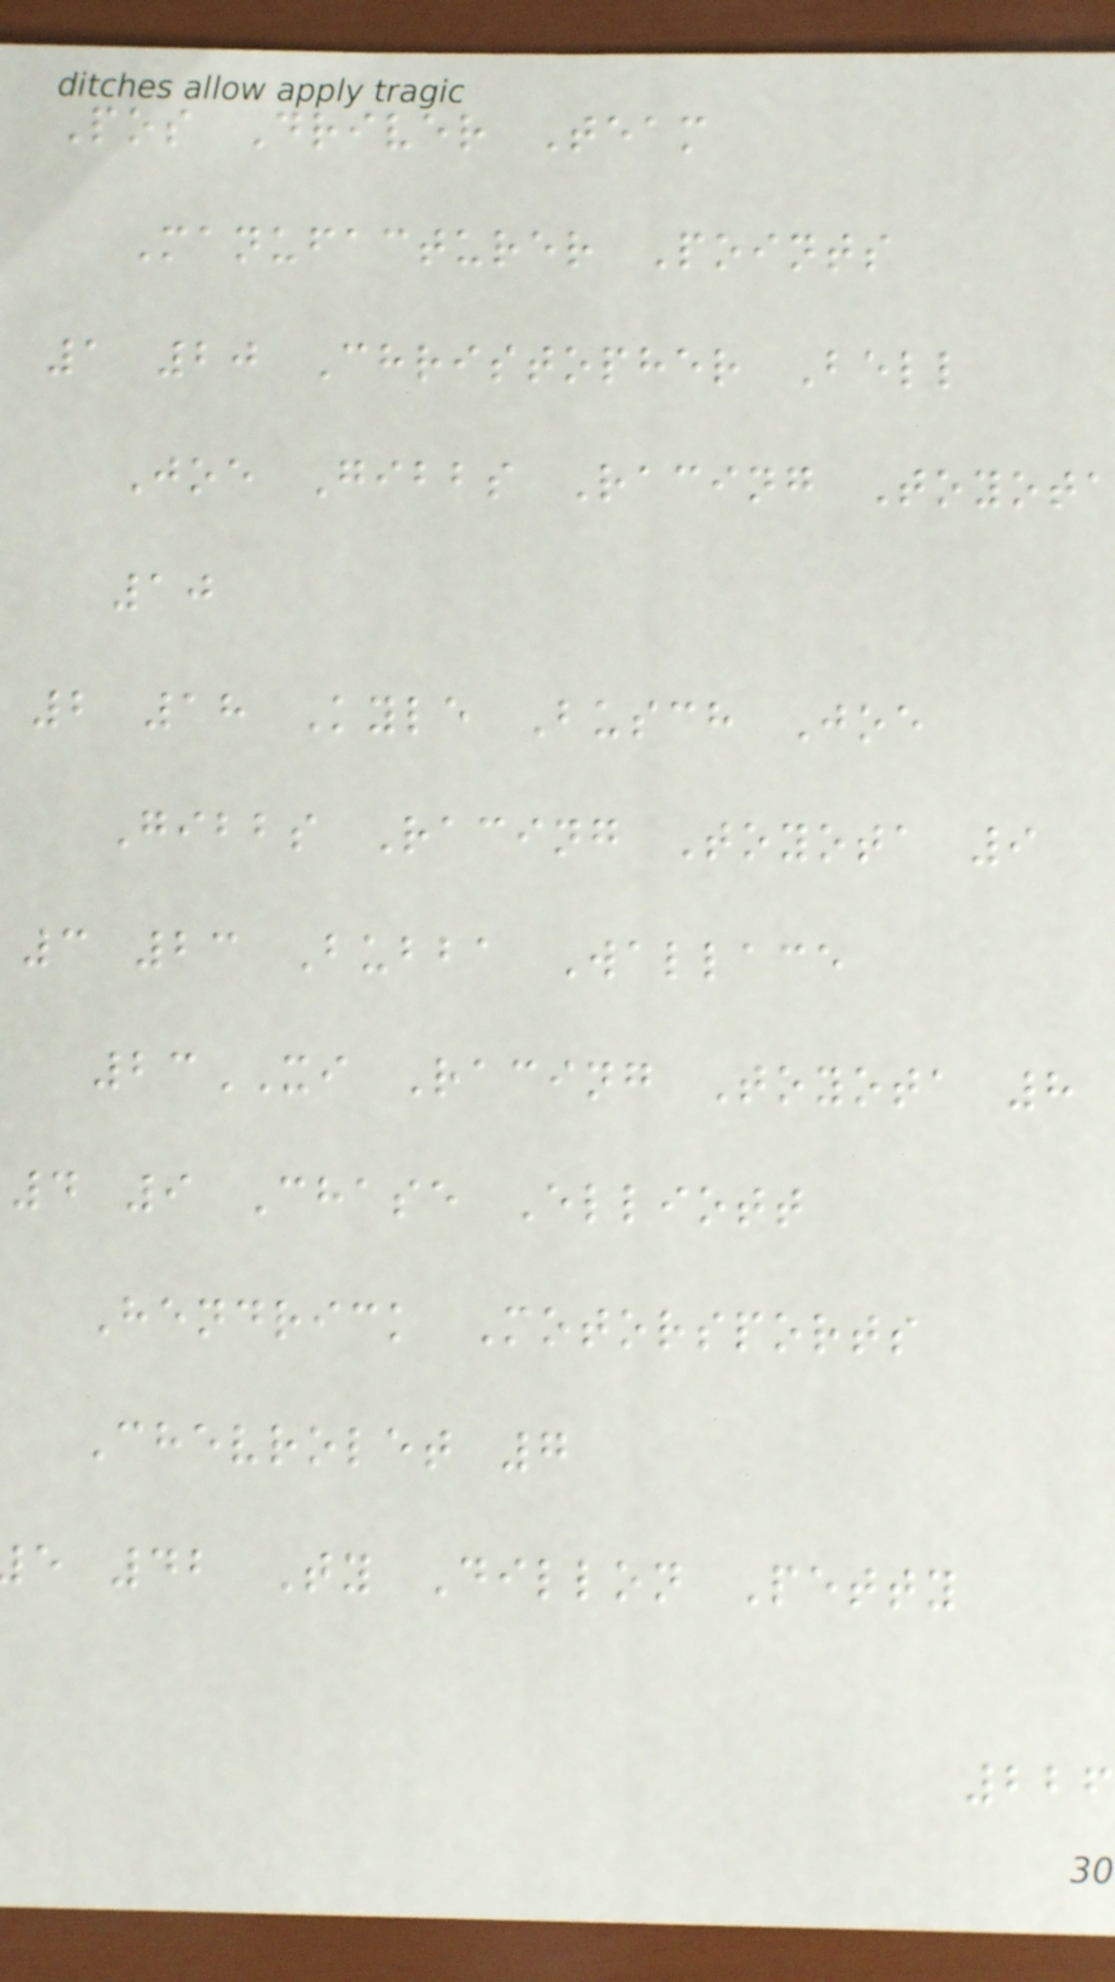Pos Driver Team
Manufacturer Points
1 20 Christopher Bell
Joe Gibbs Racing Toyota
10
2 18 Kyle Busch Joe
Gibbs Racing Toyota 9
3 23 Bubba Wallace
23XI Racing Toyota 8
4 9 Chase Elliott
Hendrick Motorsports
Chevrolet 7
e 42 Ty Dillon Petty
226
